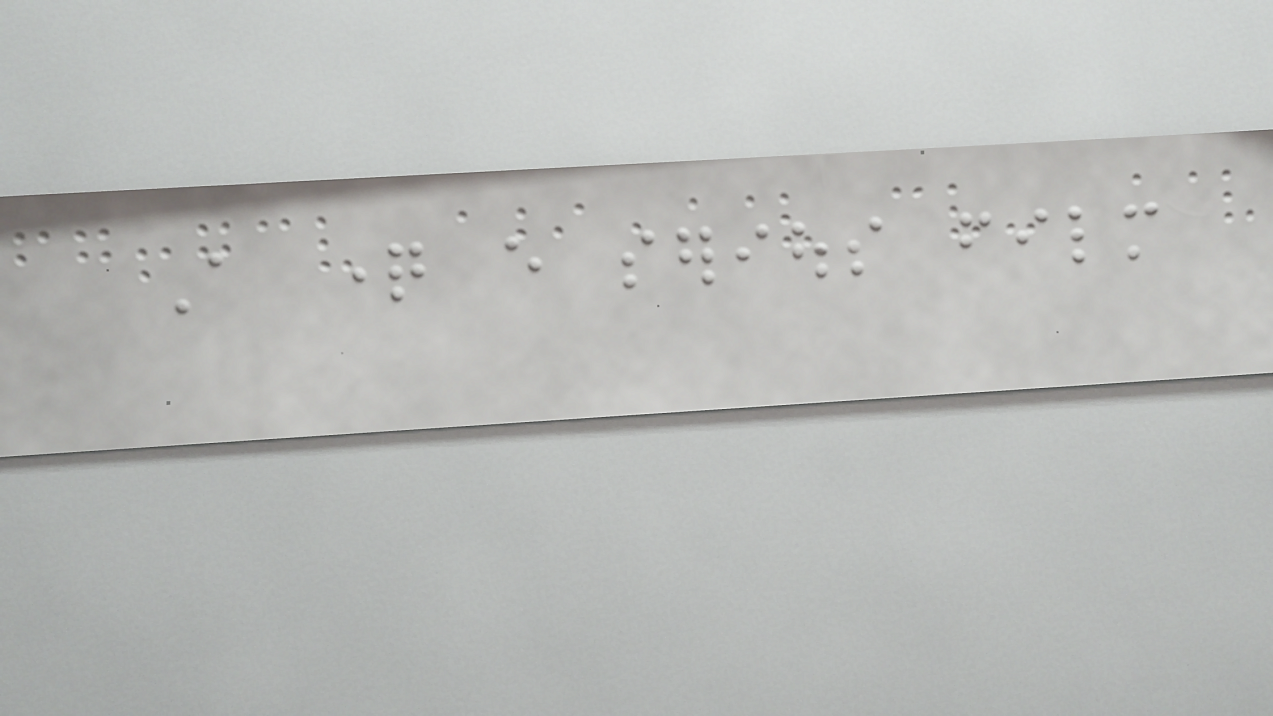A question every serious film
